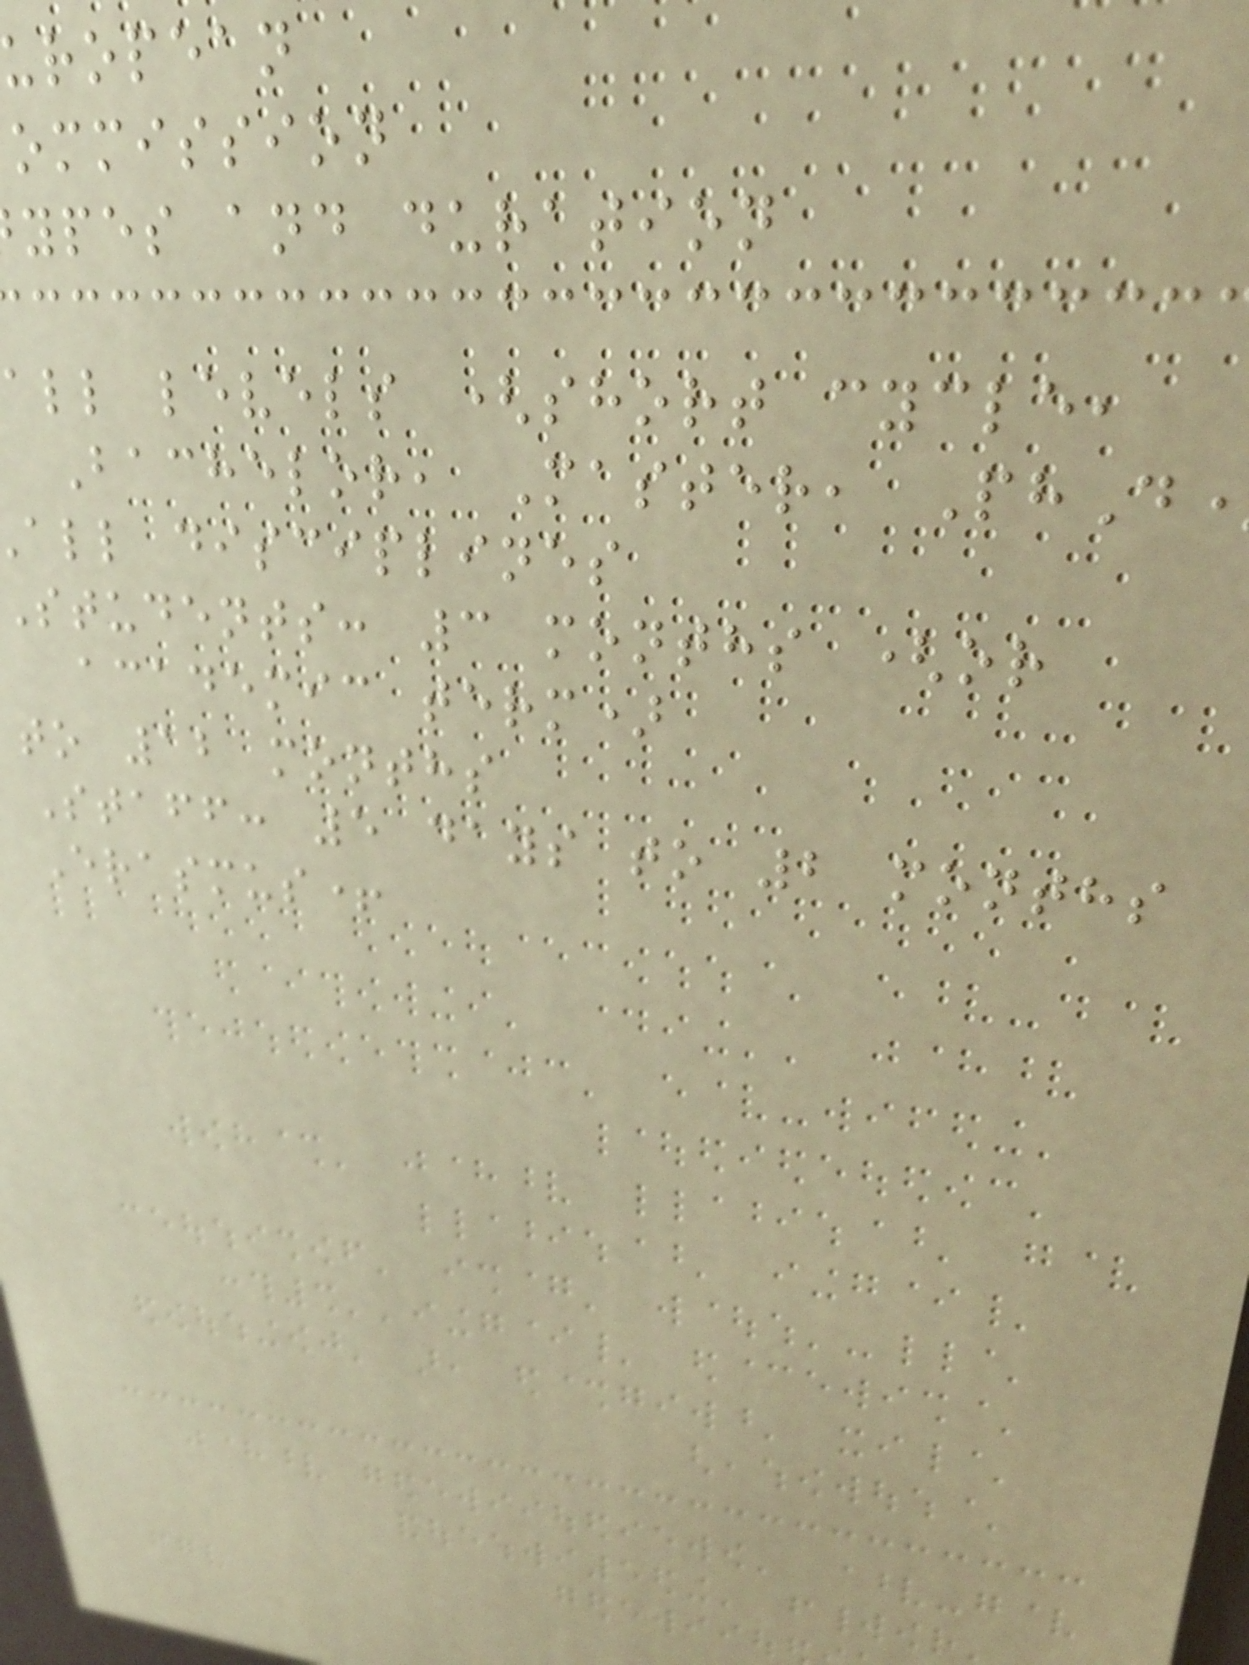uropean
ommission
ypes and duration
all levels (short cycle,
Bachelor, Master, PhD
all disciplines
students: 3 months (or
academic term)
to 12 months
Staff: 5 days to 2 months
Erasmus+
